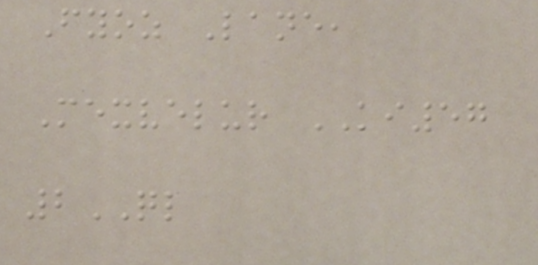Fyoz Lane,
Mexvelur KI57
2QL
